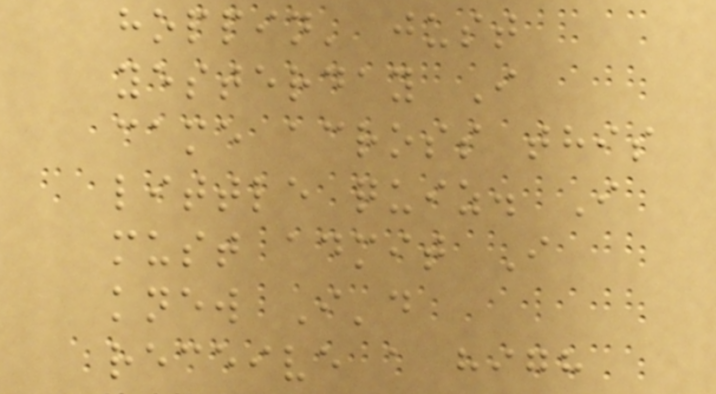hoppin' just
yesterday I
came across this
little quiz. I
must admit I
knew I'd
receive a high
